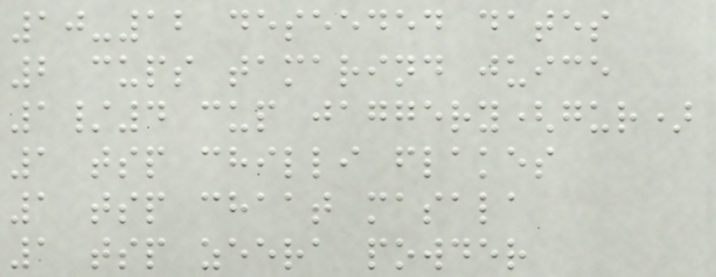10-12 deseeded dates
2 cups tamarind juice
1/4 cup jaggery(gur)
1 tsp chilli flakes
1 tsp chaat masala
1 tsp zeera powder
